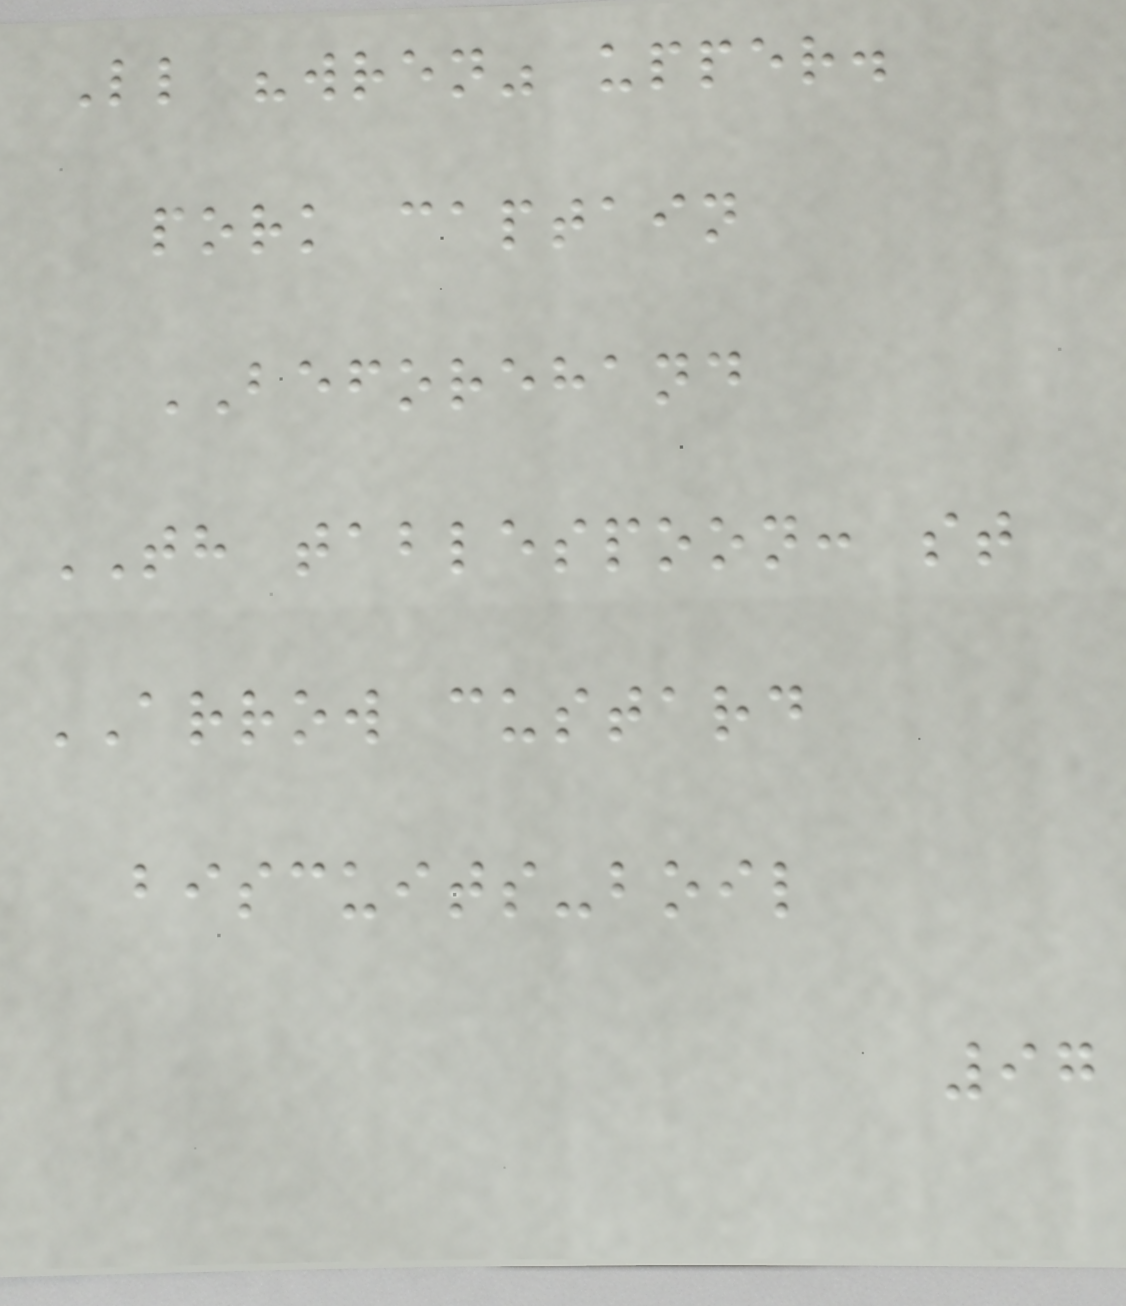Ll "wren" upper.
pork captain
BEFOREHAND
TH tablespoon: st
ARROW custard
biscuits-boil
97
